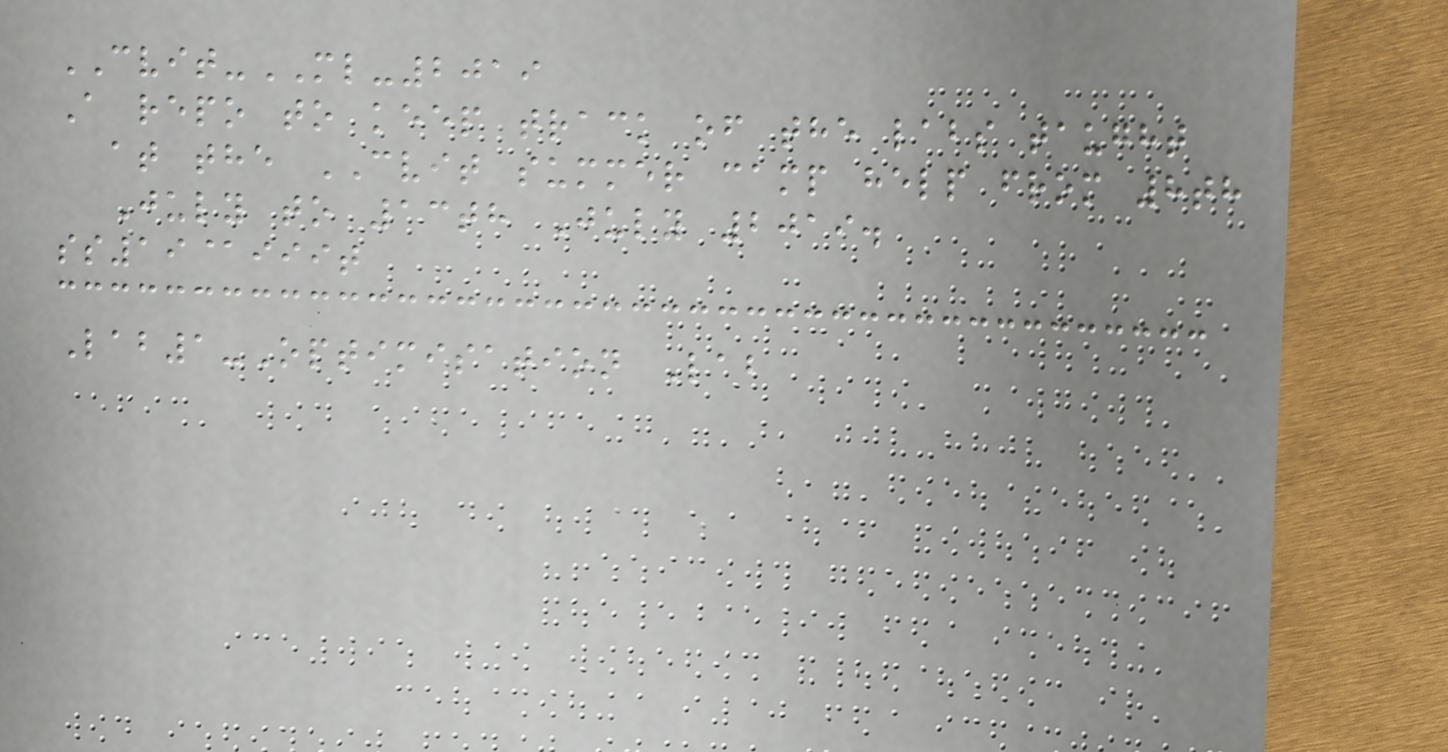CVIT-ML-2019
A repo to keep track of the labs taught
at the CVIT summer camp help from 8th
July to 13th July 2019.
ss19@iiit
Lab1-Optimisation Lab
